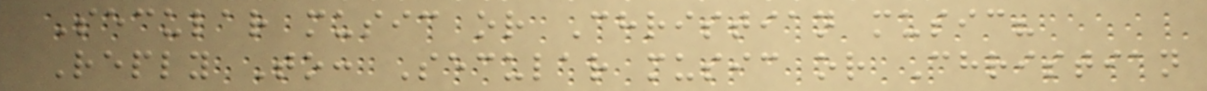Secular music or Christian music?
Reply To: Secular music or Christian
